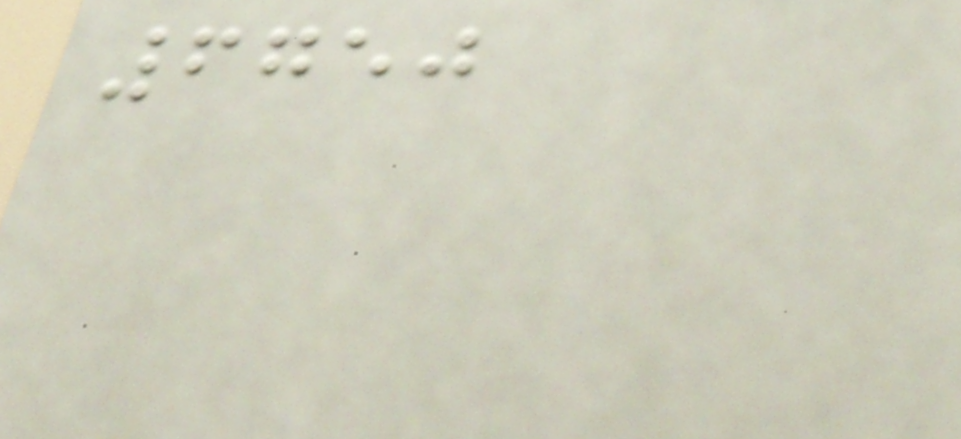6750
